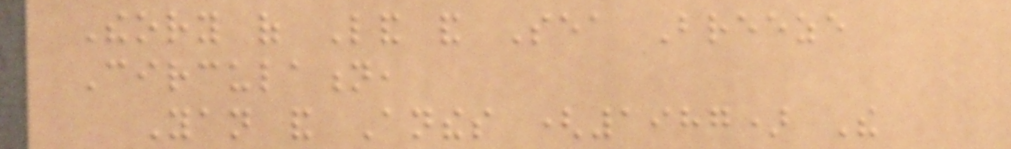Theory of Land and Sea Breeze
Circulation,
Yan and Anthes (1987) The
